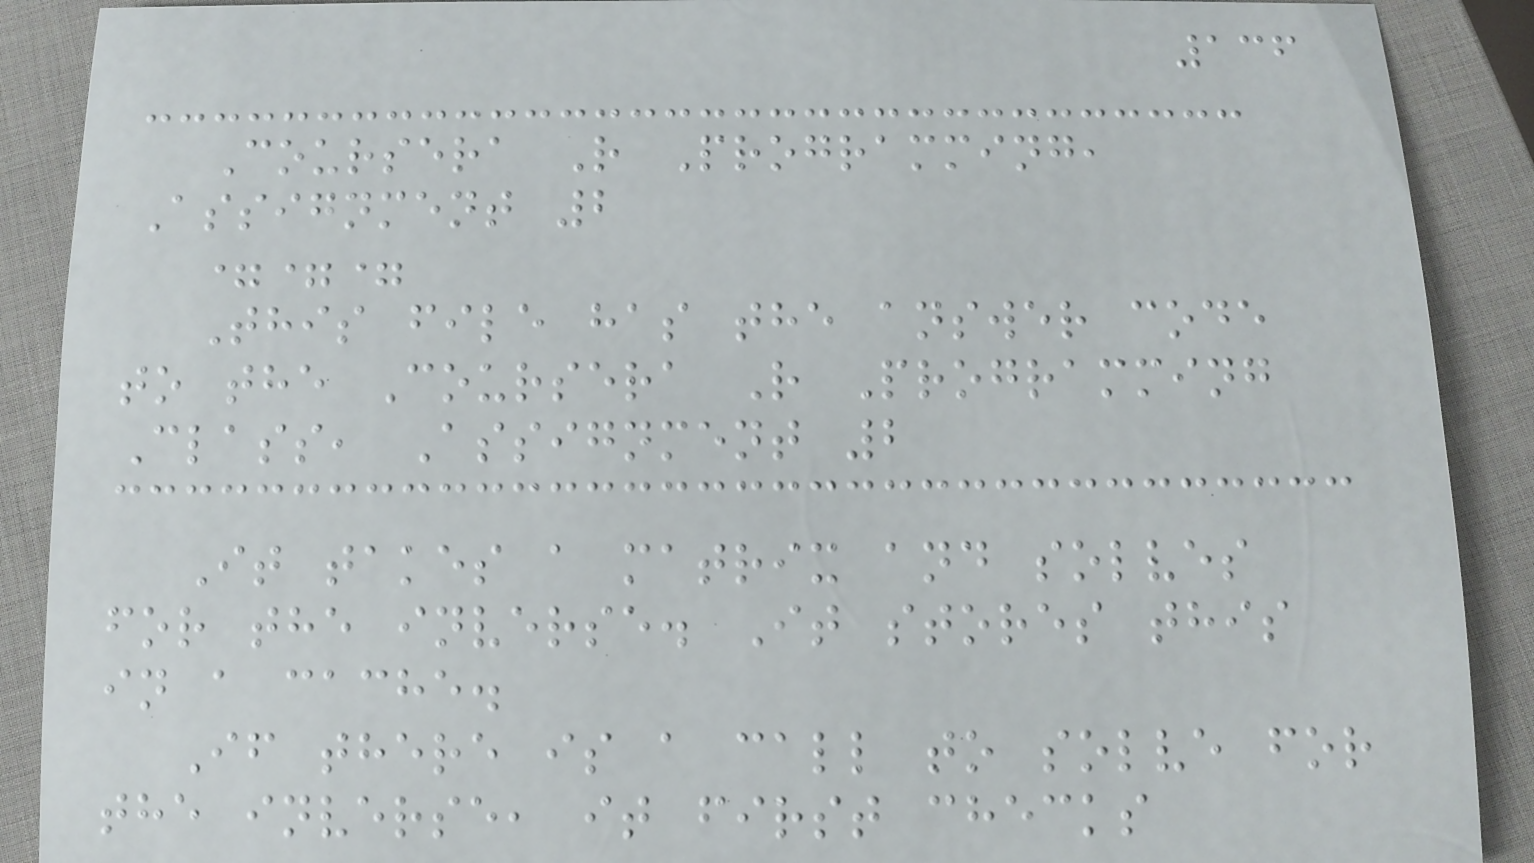136
Coursera R Programming,
Assignment 2
===
This file has the answer code
to the Coursera R Programming
Class, Assignment 2
It takes a matrix and solves
for the inverse. It stores this
in a cache.
If there is a call to solve for
the inverse, it first checks
